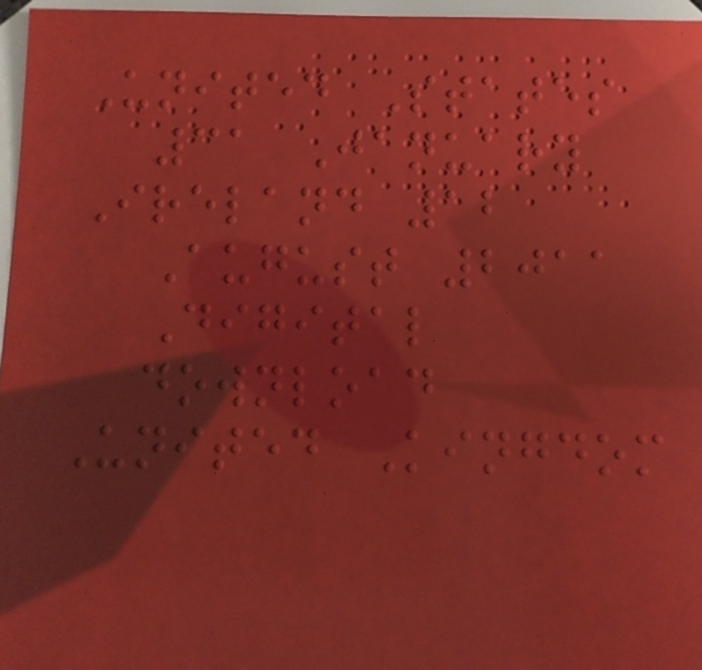United States
31 January
Ireland 12
August 2011
Digital
download
United Kingdom
